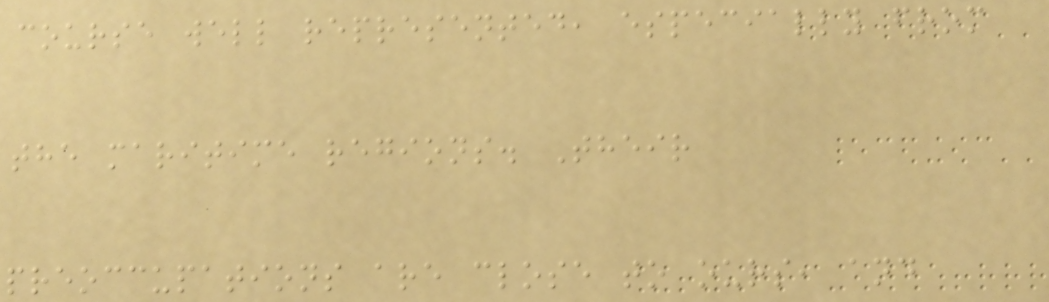course well represented, especially from
the maritime regions. Their
preoccupations are close to ours, and
